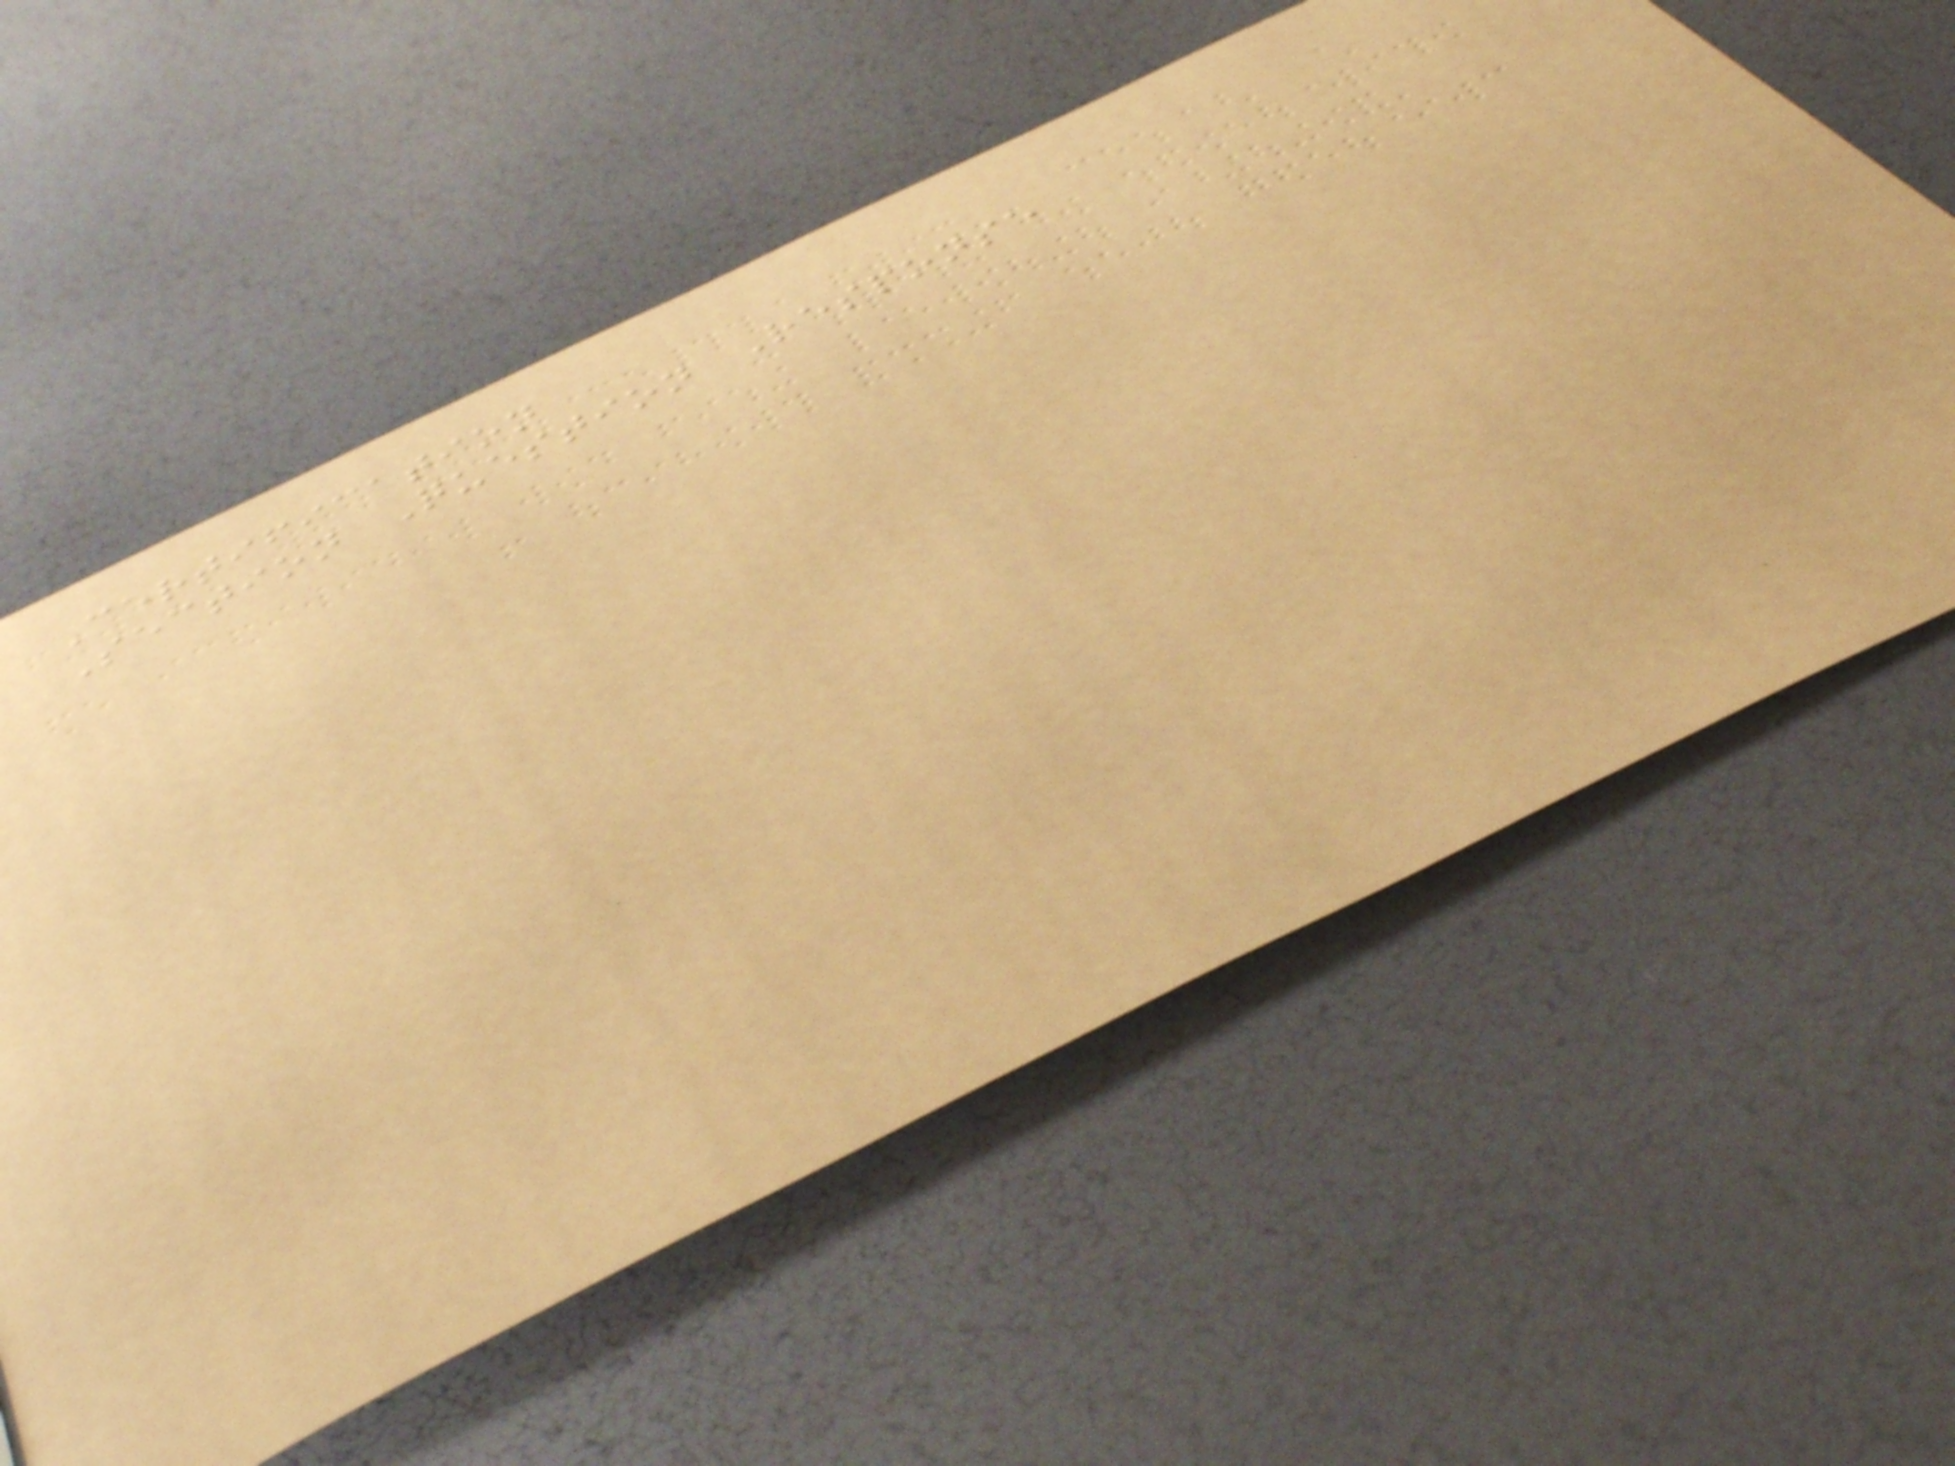Certification
Section Question Response
